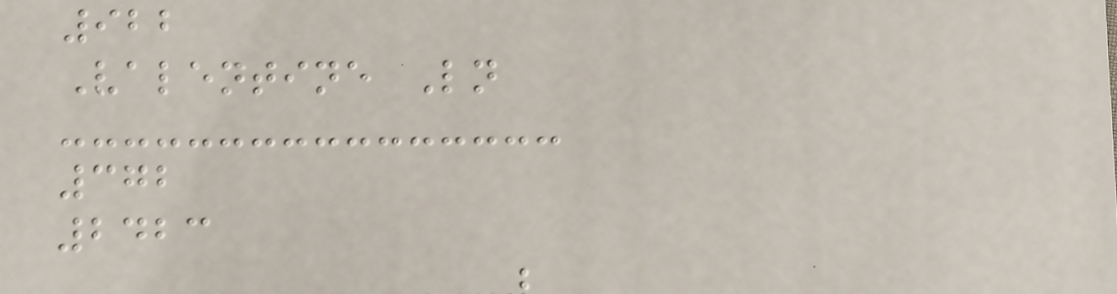922
Valentine Ln
372
2423
